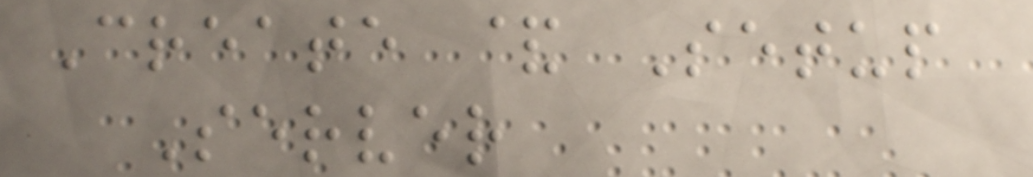Create & Setup
Server
